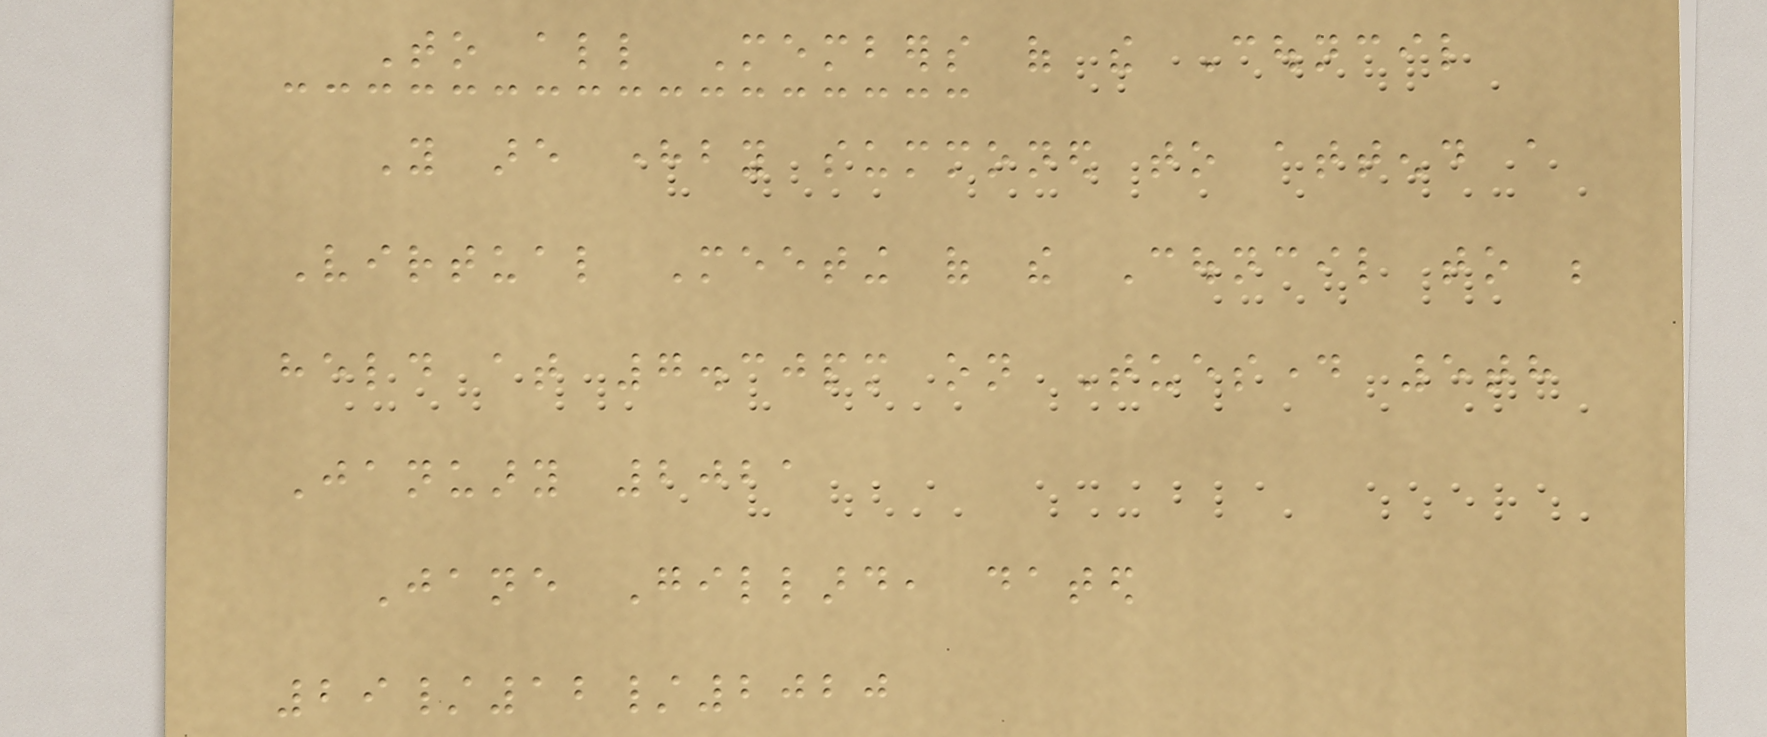To all Members of the Council
You are hereby summoned to attend a
Virtual Meeting of the Council to be
held at 7.30pm on Tuesday 5th
January 2021
Jane Gillard, dated
29/12/2020
